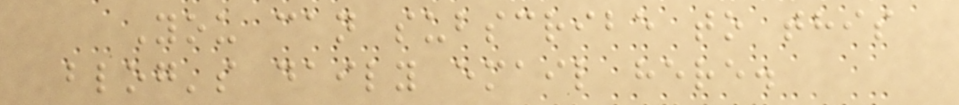You can subscribe to this
blog's daily email here.
